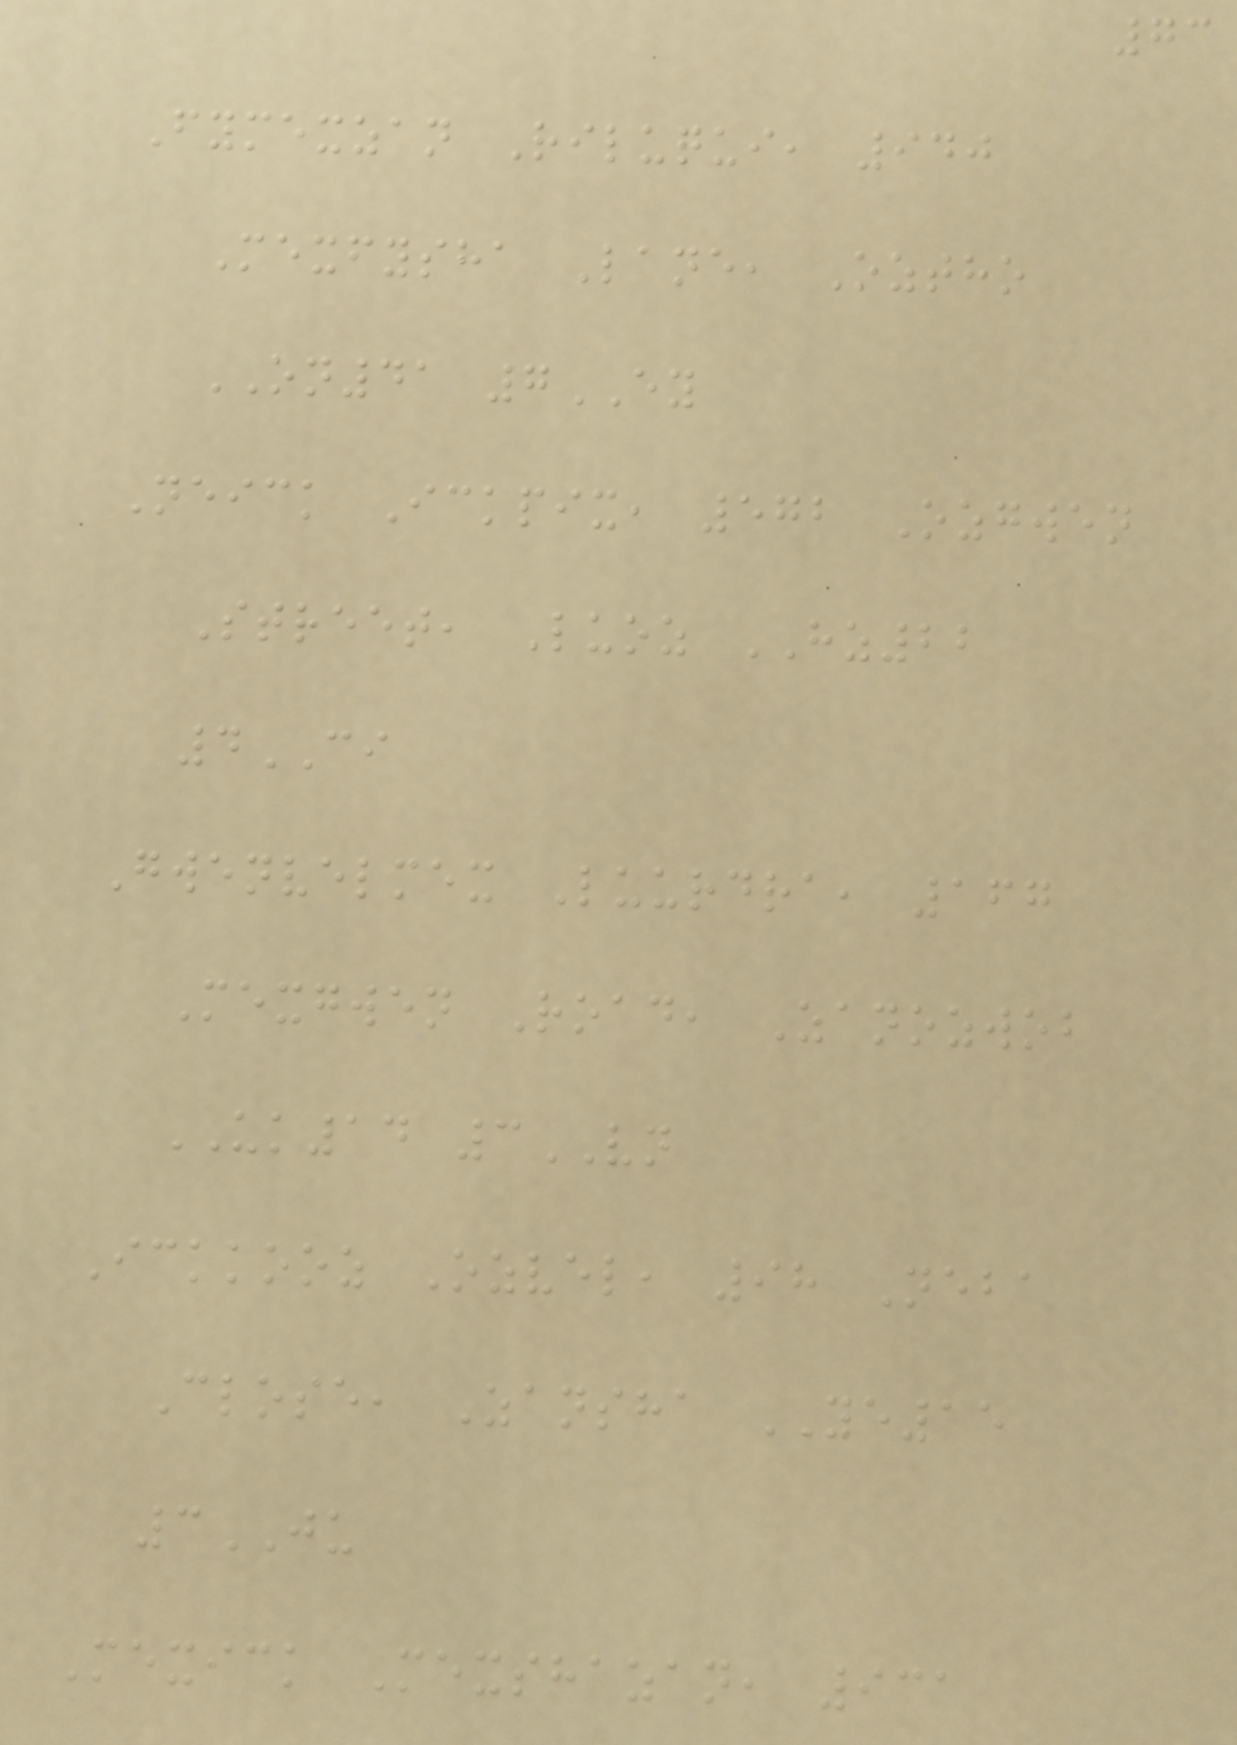73
Fymexzan Riluqui, 940
Mexfysha Lane, Oztho
ON41 7EY
Neick Ickpix, 572 Ozgwen
Street, Luoz HZ22
4CI
Gwenvelmex Luurdra, 167
Mexgwen Road, Zanozwob
UK14 3VN
Ickkooz Ozvel, 98 Neba
Close, Zansha YE15
3JU
Mexick Mexshazan, 931
